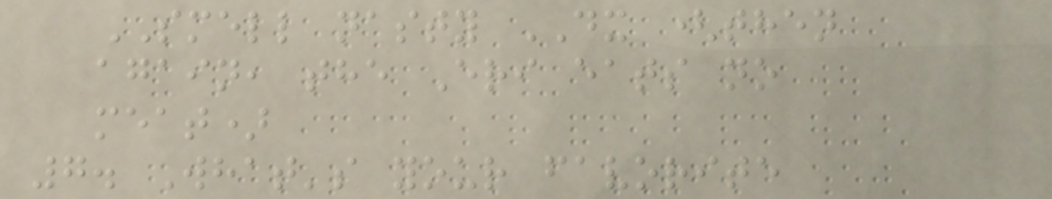SMELL nasty DX (then
again, the Eri eats no
meat)
7. What's your favorite
